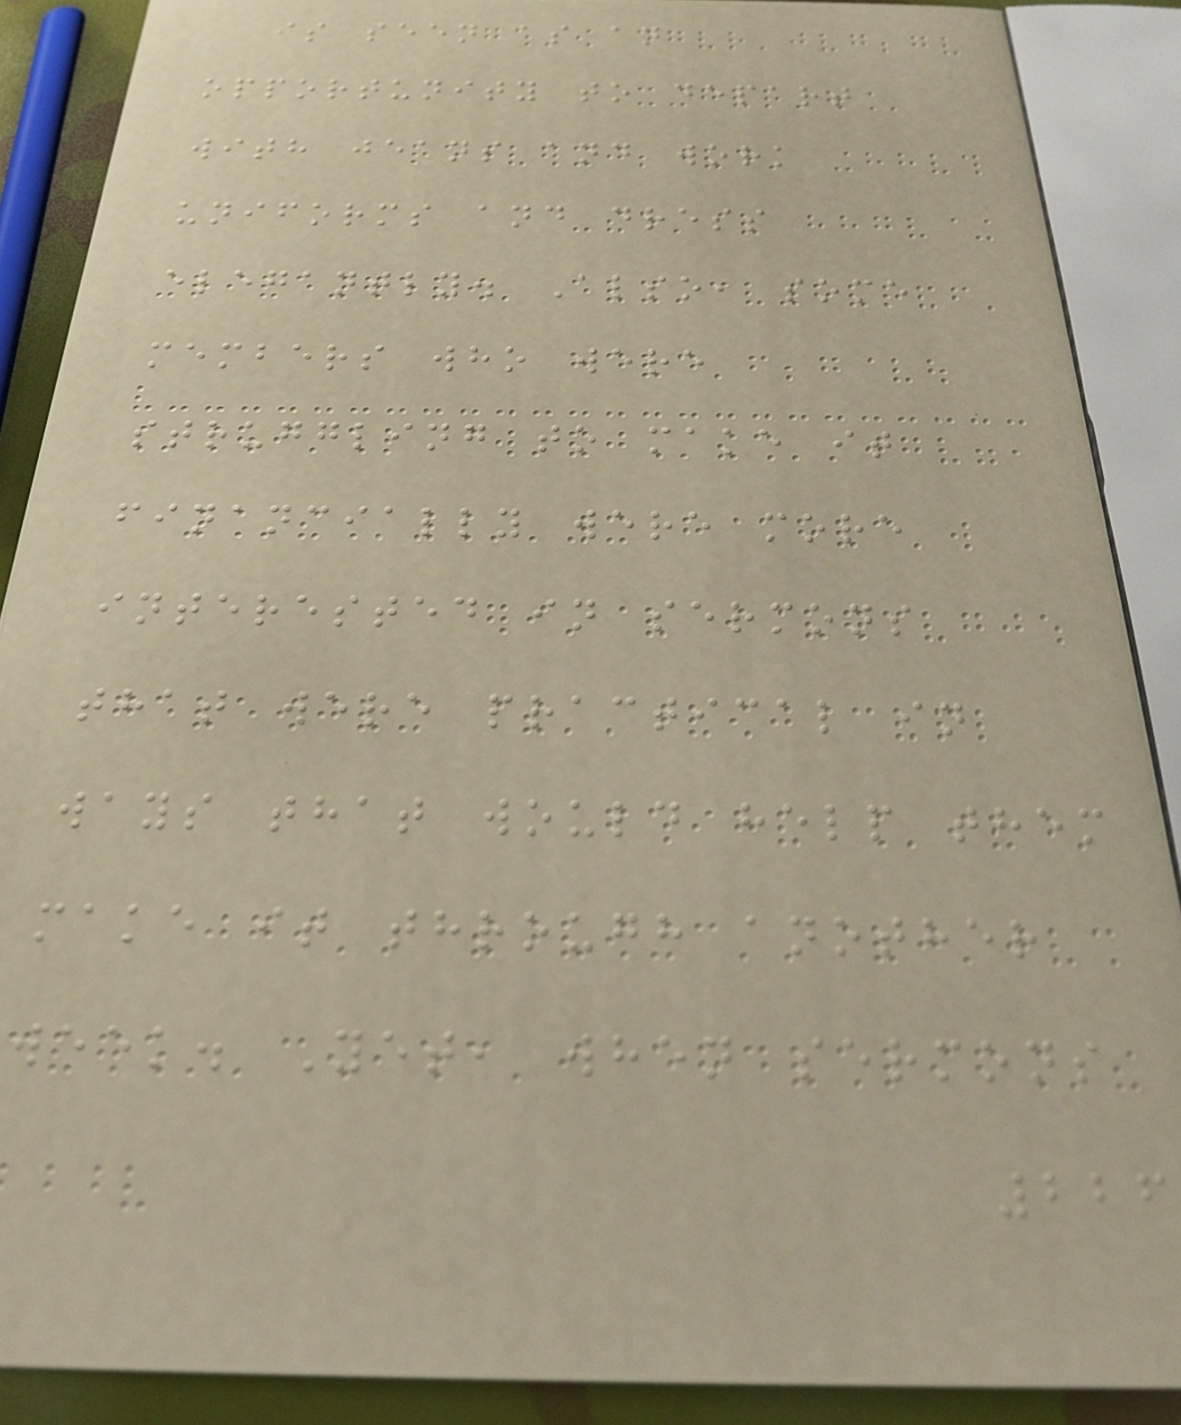is seen as an
opportunity to depart
with jeans and work
uniforms and dress
elegantly. Also, some
members who were
struggling to make it
financially were more
interested in sermons
that were practical in
ways that would help them
make it through another
week. Yet, when sermons
226
